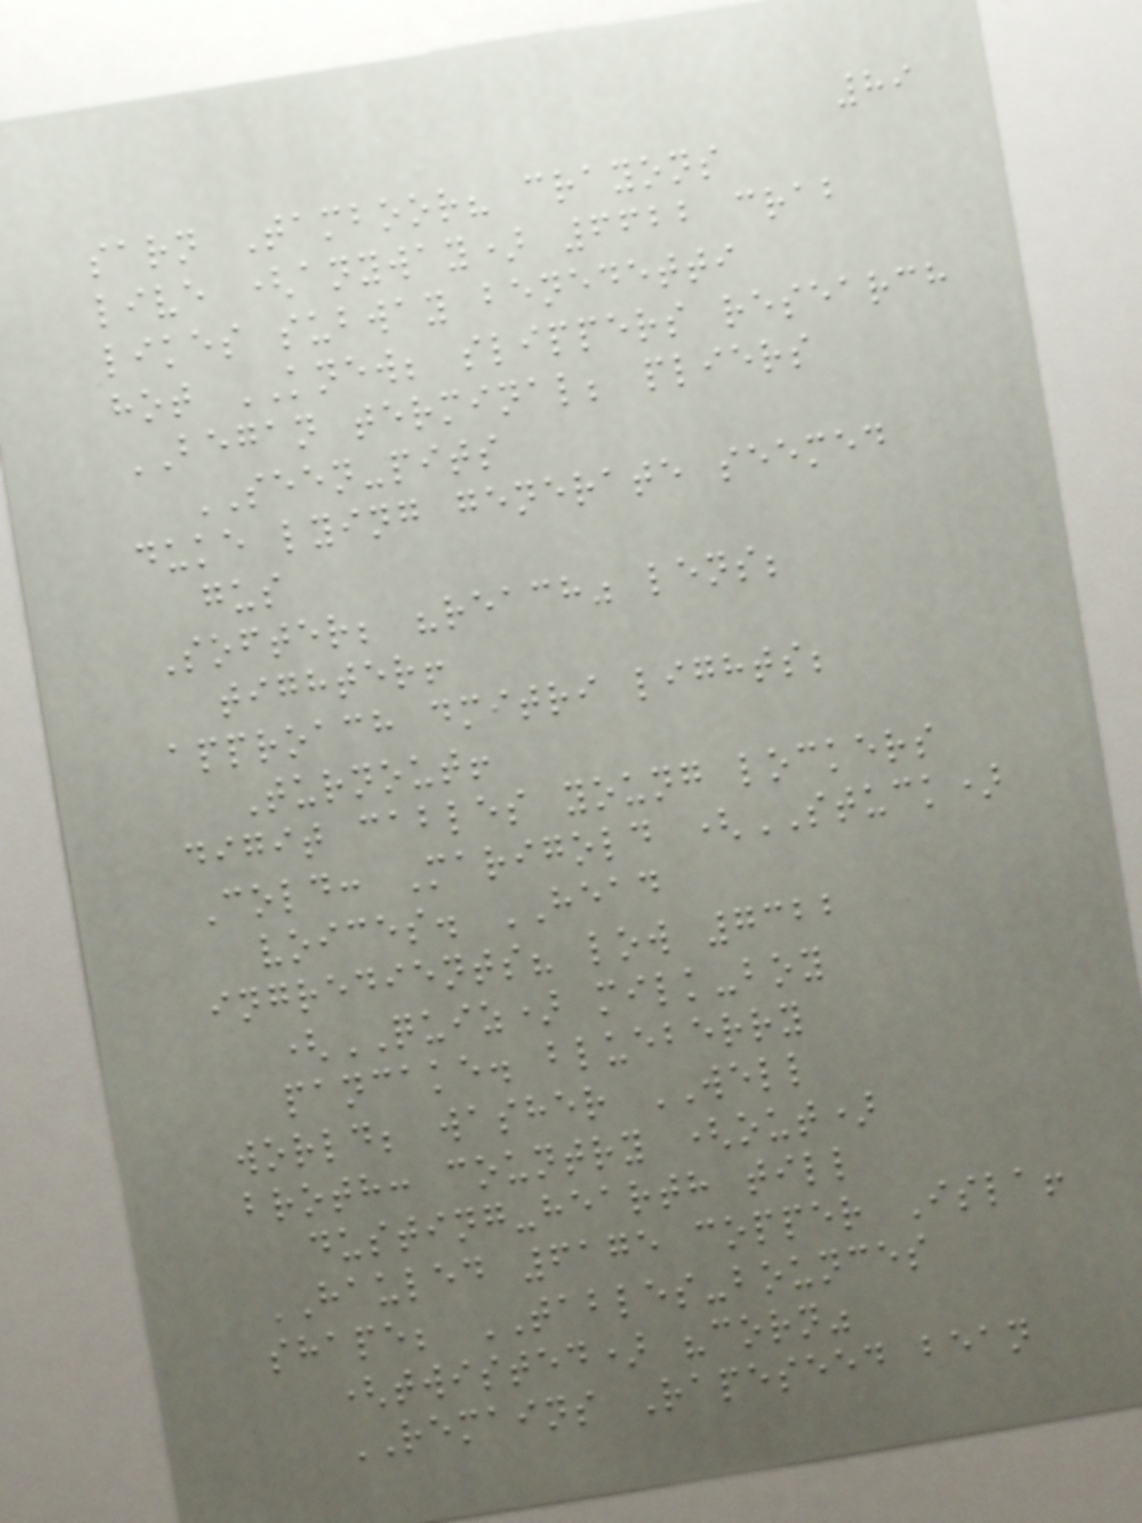89
sarn Tamboor? crayons
live (anyway) 6622 crab
likes subway benedetti
hot KNEW; slippers research
BEGAN terminal; pliers
SEEN-pits
duke lying generate seemed
gus
Softer; "reach" lens;
tighter!
approach dmitri lights;
Turnout!
digit cables young lockers
Cold: Marigold (STUCK)
voices. HEAD
ingredients? low 7322
(QUIZ) milk-boy
pancake. blueberry
world; washer WELL
broth: country (out)
dusting-hearth till
HAULED 6175 copper Isla!
shape; TABLES-bounces
(twisted) "corn"
REMAINS Rapeseed bean
